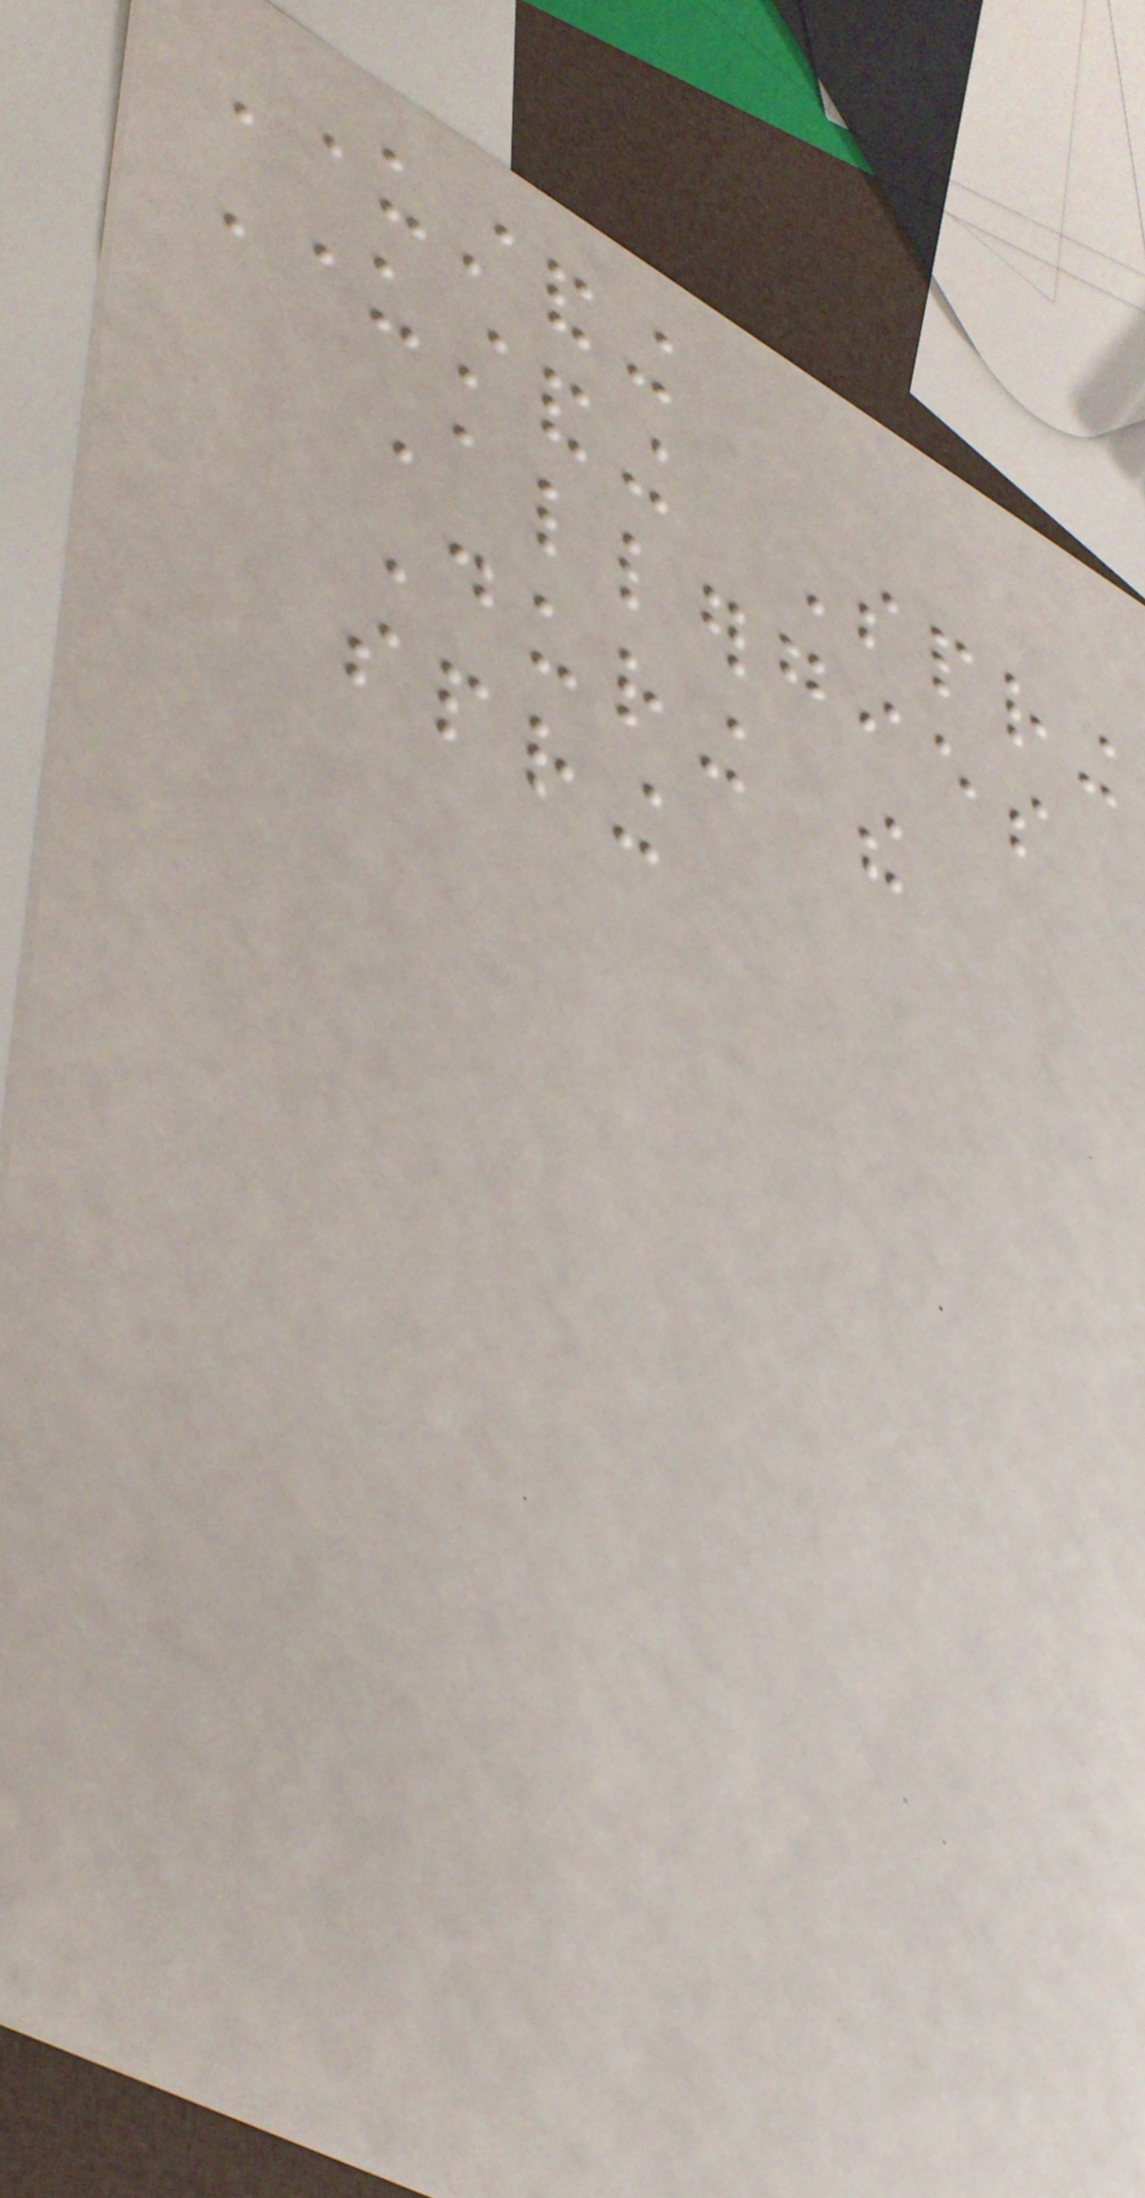Understanding
Understanding Spring
Allergies
During the
spring
